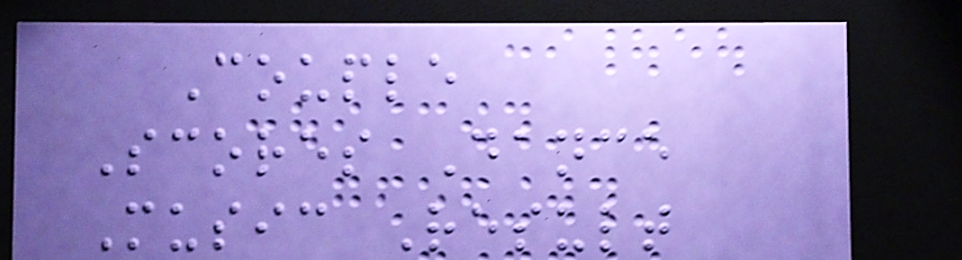Couple
Scores Dance
Music Result
